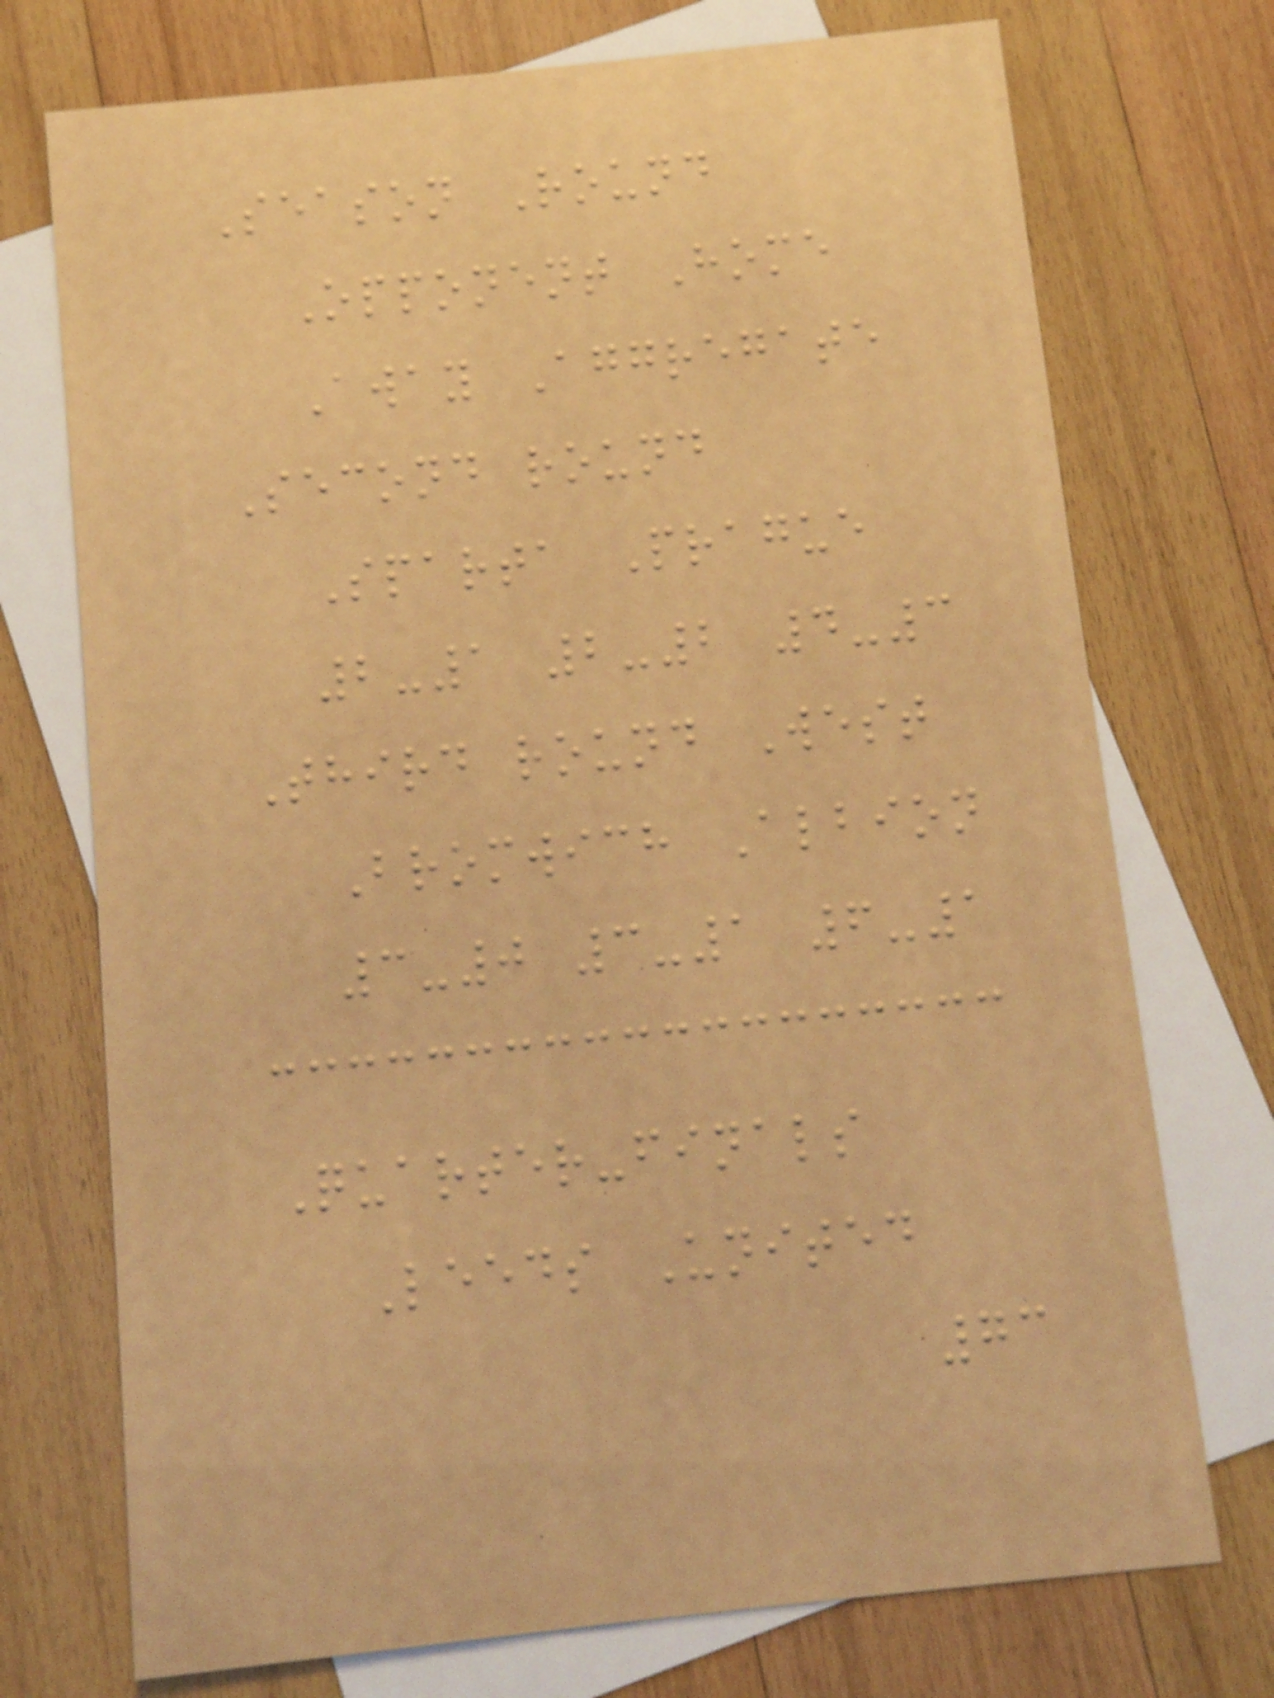Season Round
Opponent Home
Away Aggregate
Second round
Sparta Prague
2-1 2-2 4-3
Third round West
Bromwich Albion
3-0 3-1 6-1
Quarter-finals
Leeds United
73
